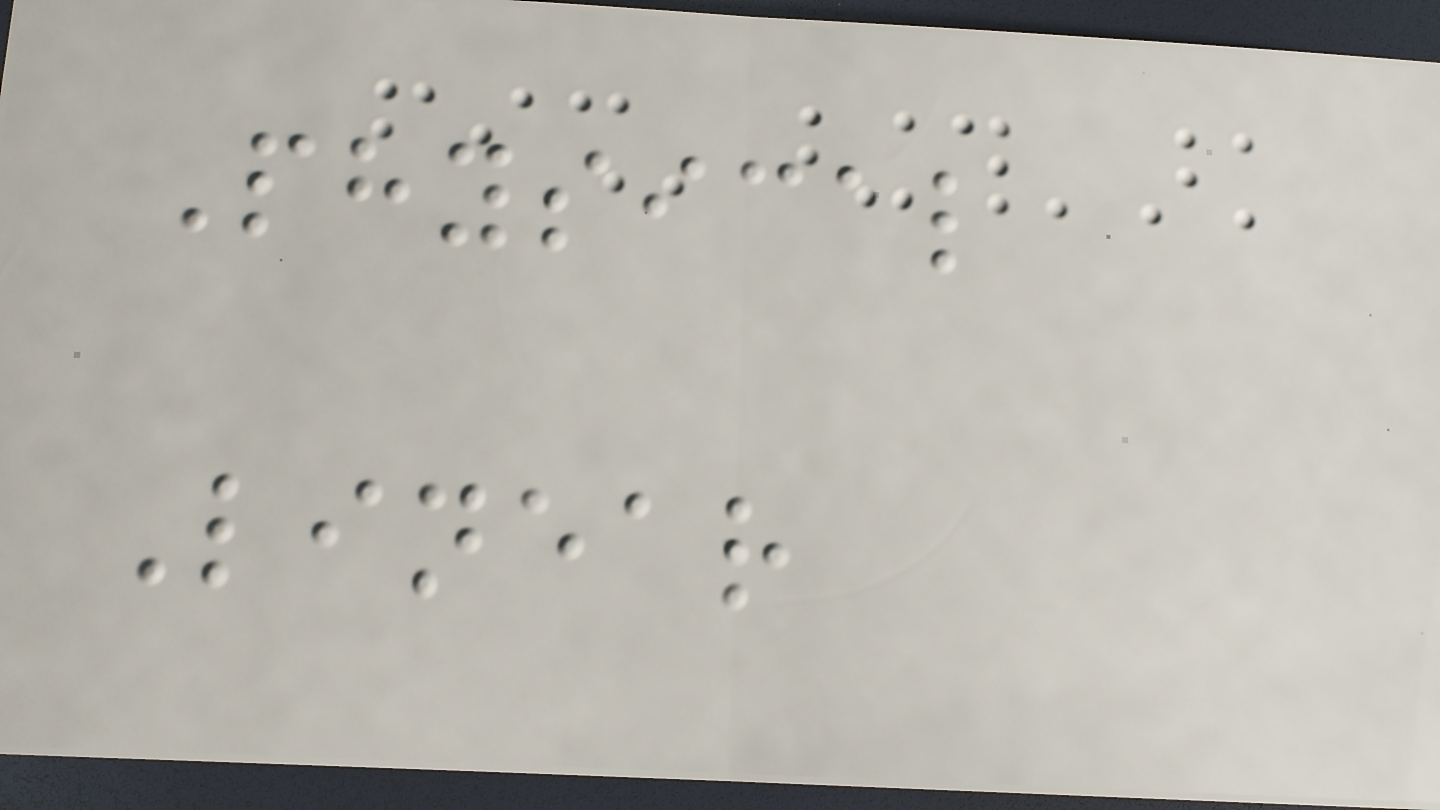Physical
Linear
